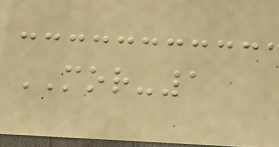MOR-1
